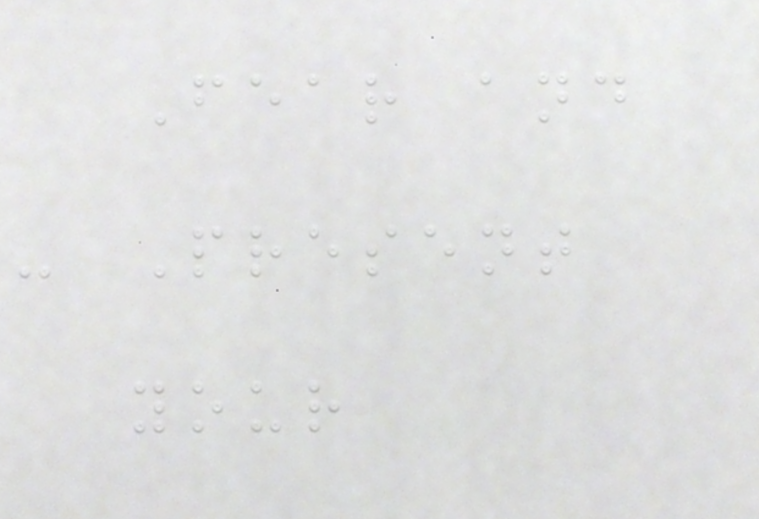Fear and
- Present
your
